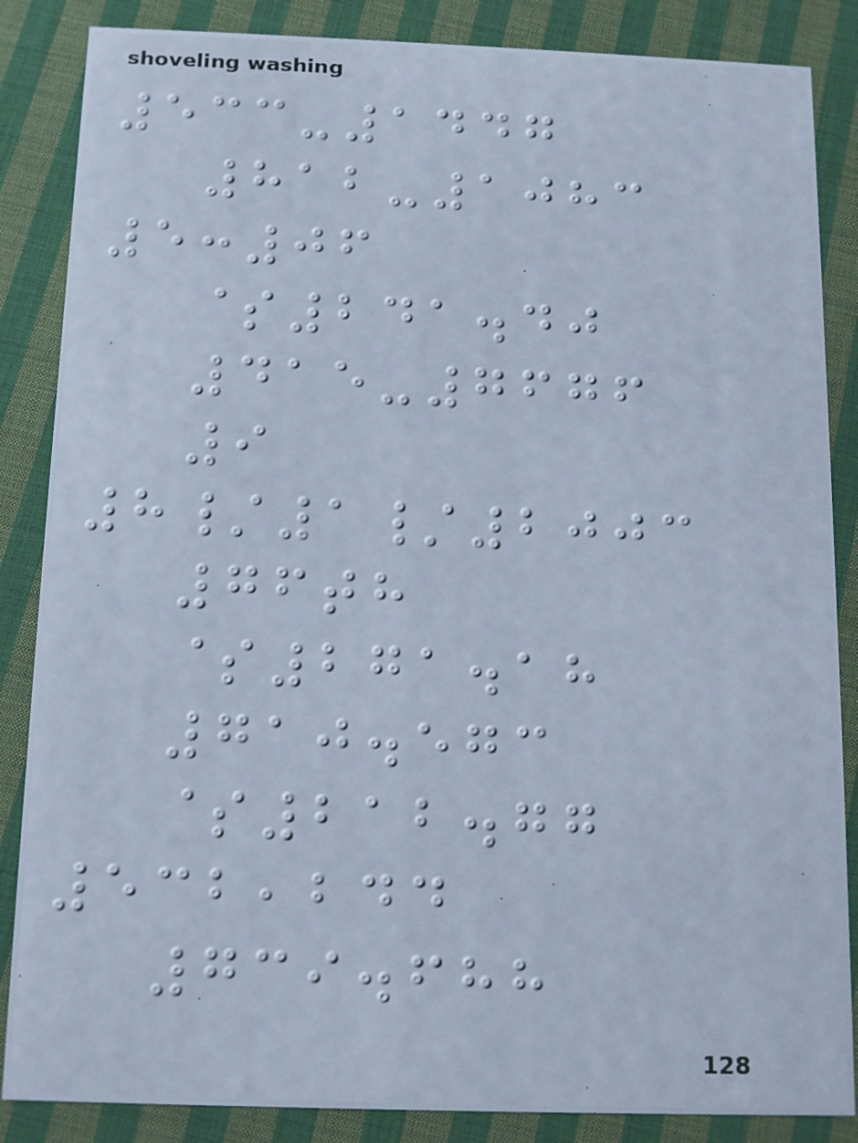533-1447
812-1083
5:06
$241.40
415-7676
9
8/1/2003
76th
$271.18
710.573
$212.77
532,244
739.688
